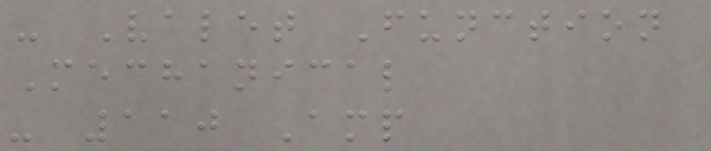- Valet Function
Mechanical
- 110 Amp
